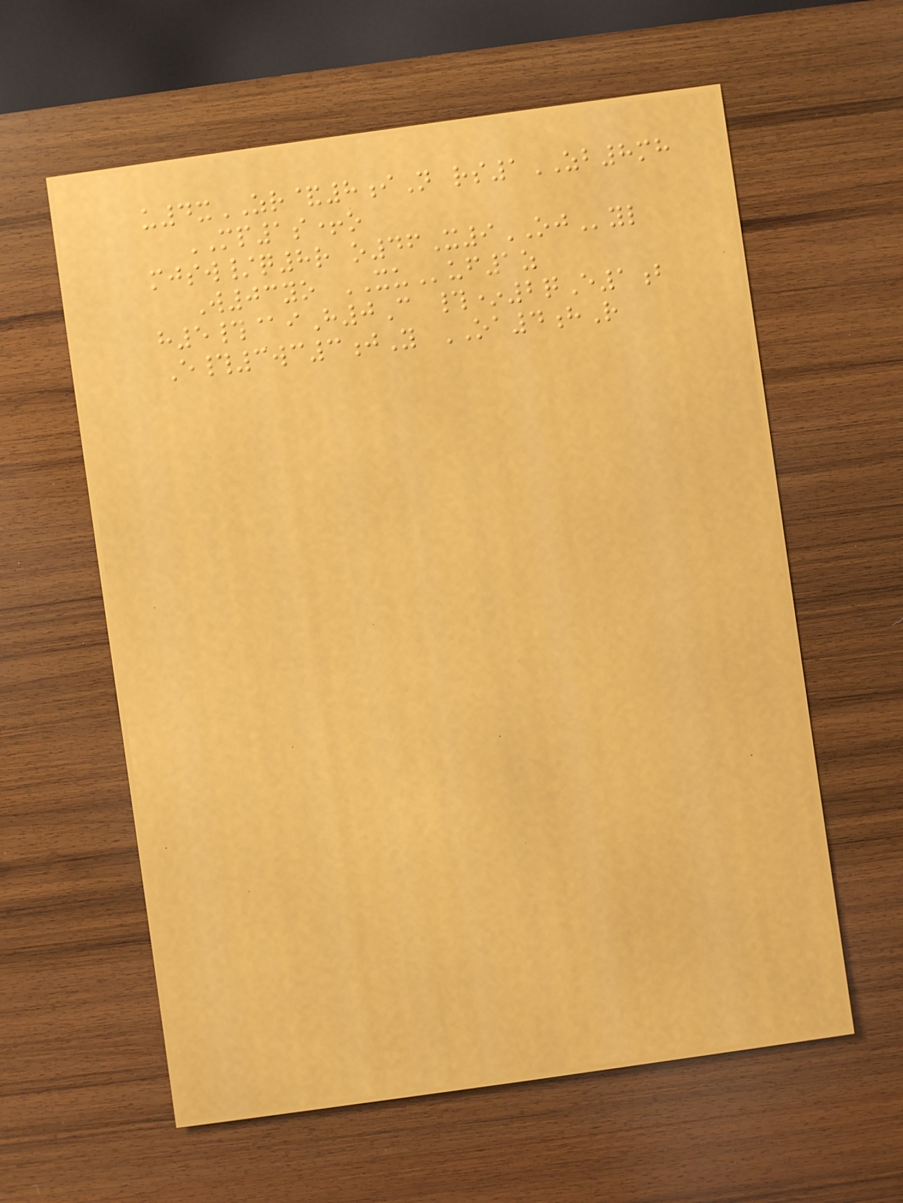u4xZR&8iN rs1ZB8mh
MP1s+o
mjsw/q8r o46X9OJyl
W03yo XUuf1z
h5#@iH0C #*2qE1b
E#3wc3jY OA4hR
